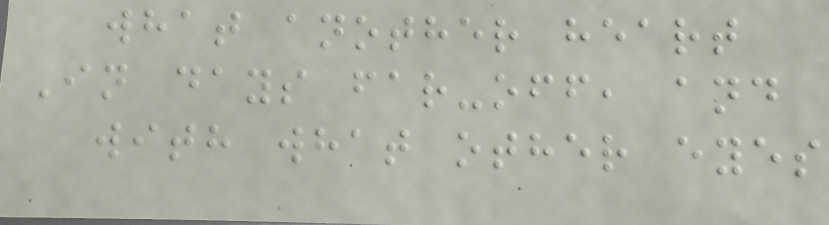what another heart
In days far-off, and
with what other eyes
